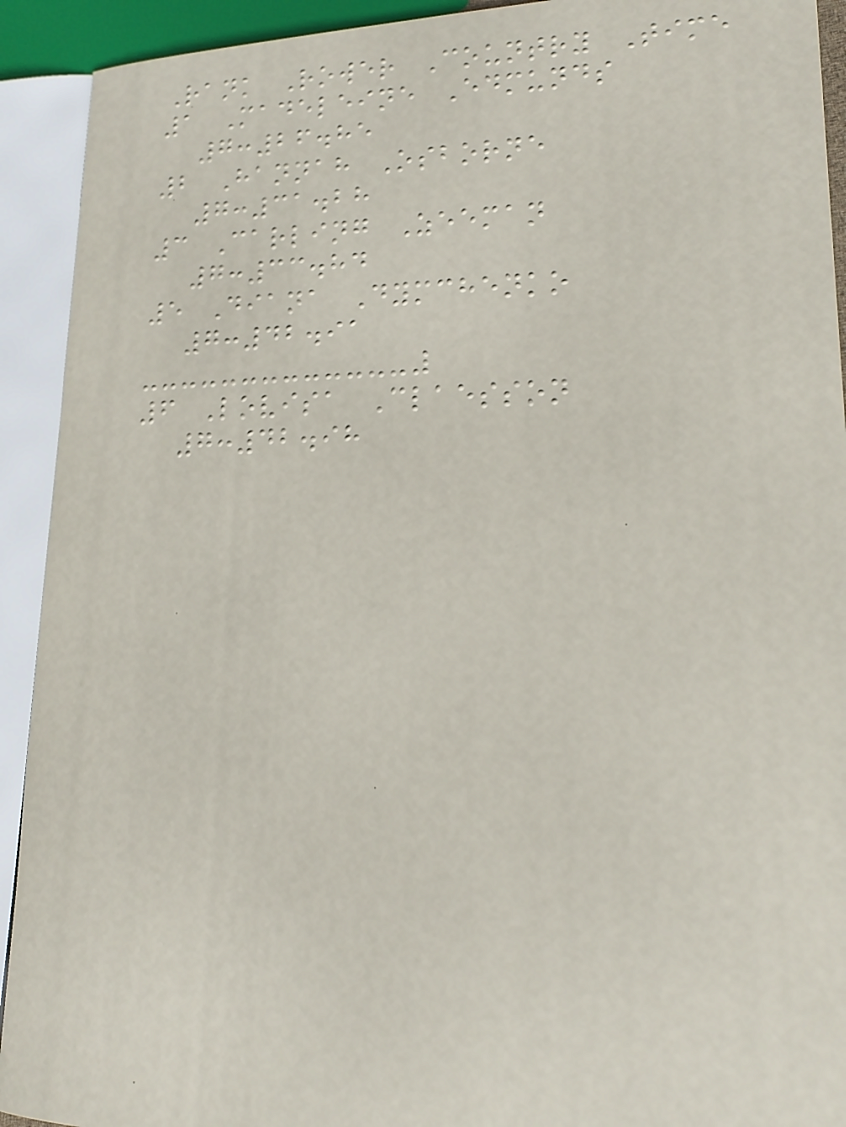Rank Rower Country Time
1 Madeleine Edmunds
7:26.85
2 Hannah Osborne
7:31.28
3 Carling Zeeman
7:33.84
5 Diana Dymchenko
7:42.91
6 Lovisa Claesson
7:42.98
